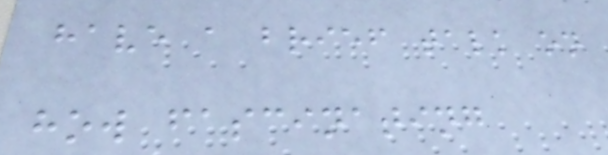have a brief talk on
how fascinating
